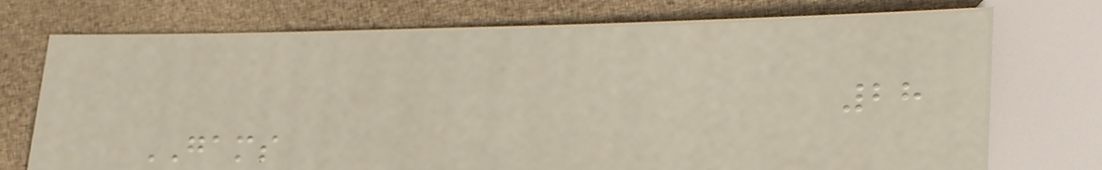28
GAMS
